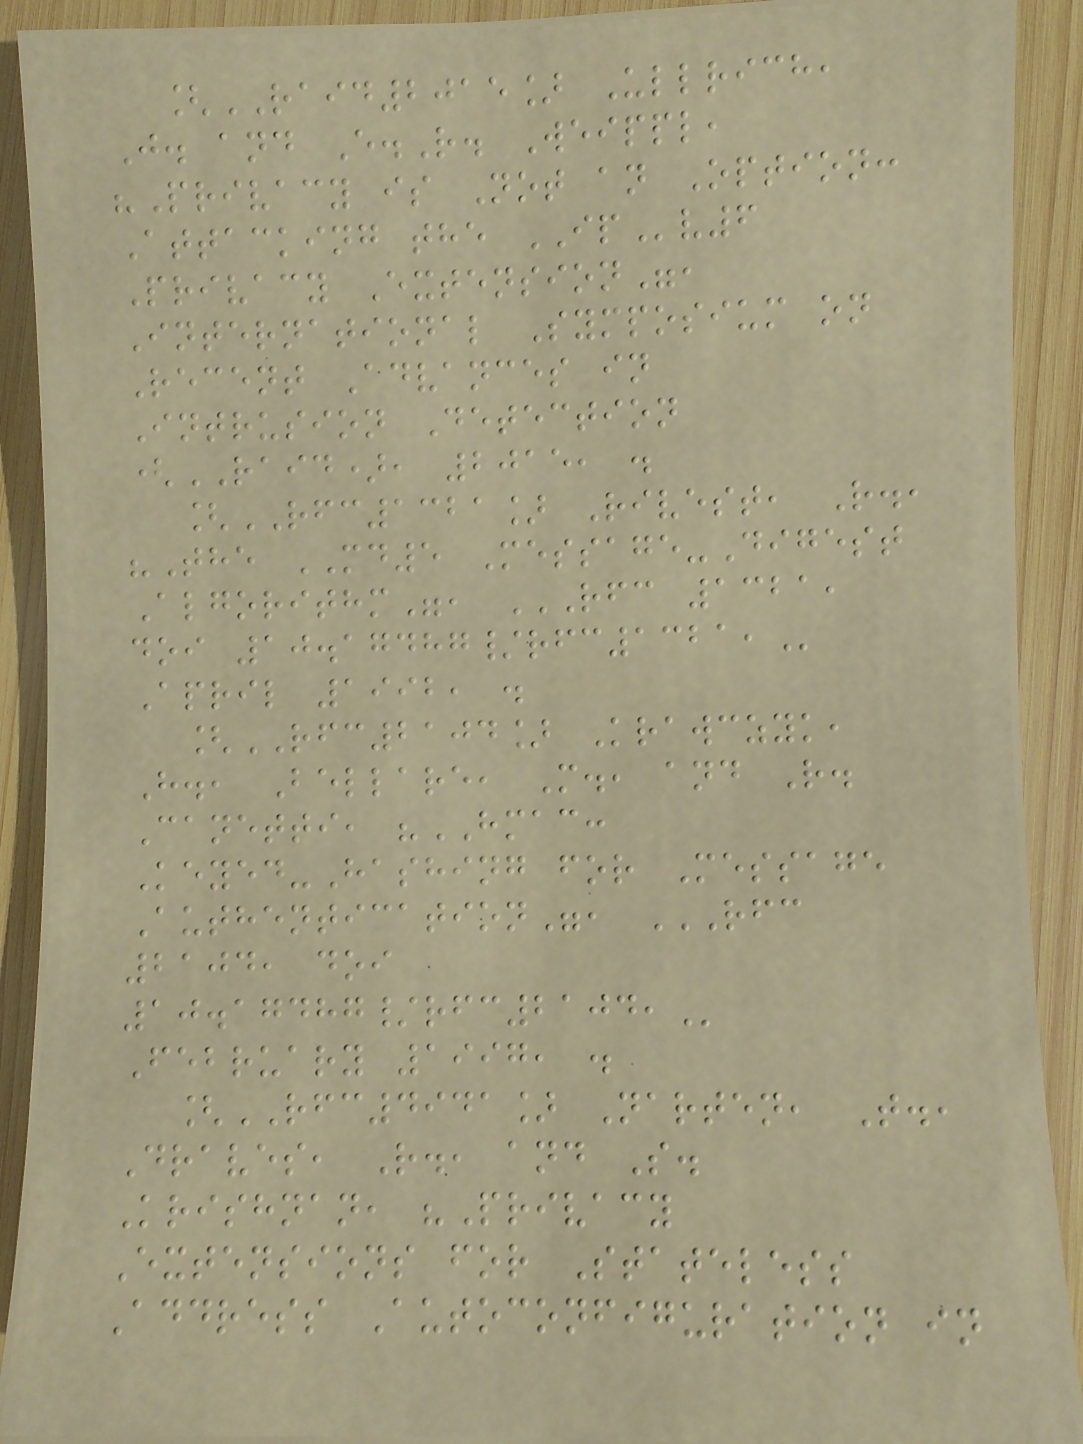[RAID2015] Ullrich,
J. and E.R. Weippl,
"Privacy is Not an Option:
Attacking the IPv6
Privacy Extension",
International Symposium on
Recent Advances in
Intrusion Detection
(RAID), 2015, .
[RFC1321] Rivest, R.,
"The MD5 Message-Digest
Algorithm", RFC 1321,
DOI 10.17487/RFC1321,
April 1992, .
[RFC2104] Krawczyk,
H., Bellare, M., and R.
Canetti, "HMAC:
Keyed-Hashing for Message
Authentication", RFC
2104, DOI
10.17487/RFC2104,
February 1997, .
[RFC4941] Narten, T.,
Draves, R., and S.
Krishnan, "Privacy
Extensions for Stateless
Address Autoconfiguration in
